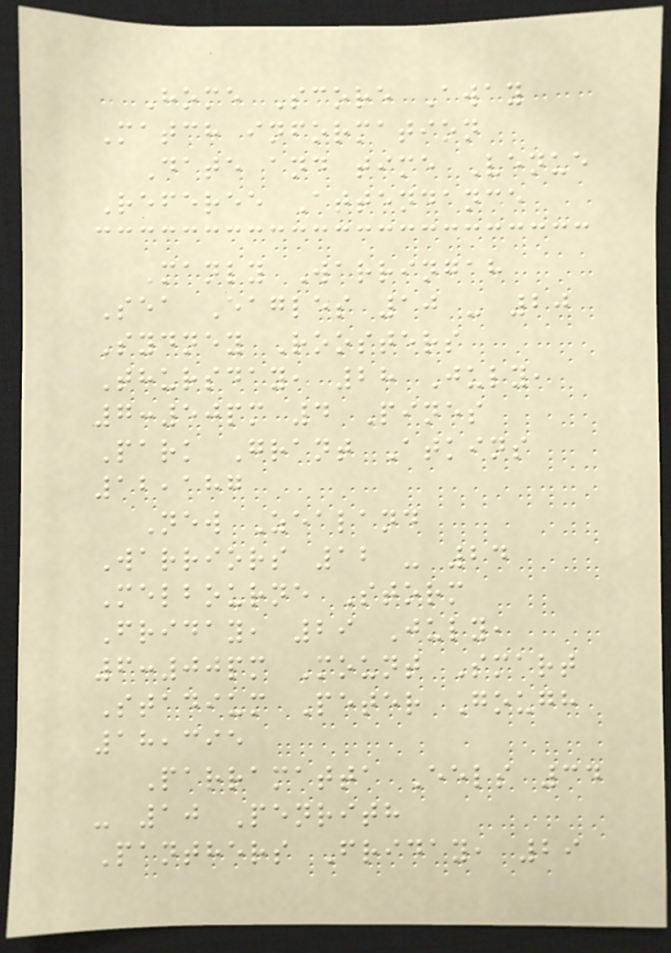Home Score Away
Match information
Date and time Venue
Referee Attendance
Manly Warringah
Sea Eagles 10 - 20
Sydney Roosters
Thursday, 28 July,
7:50pm 4 Pines
Park Grant Atkins
12,187
New Zealand
Warriors 12 - 24
Melbourne Storm
Friday, 29 July,
6:00pm Mount Smart
Stadium Peter Gough
18,395
Parramatta Eels 34
- 10 Penrith
Panthers Friday, 29
